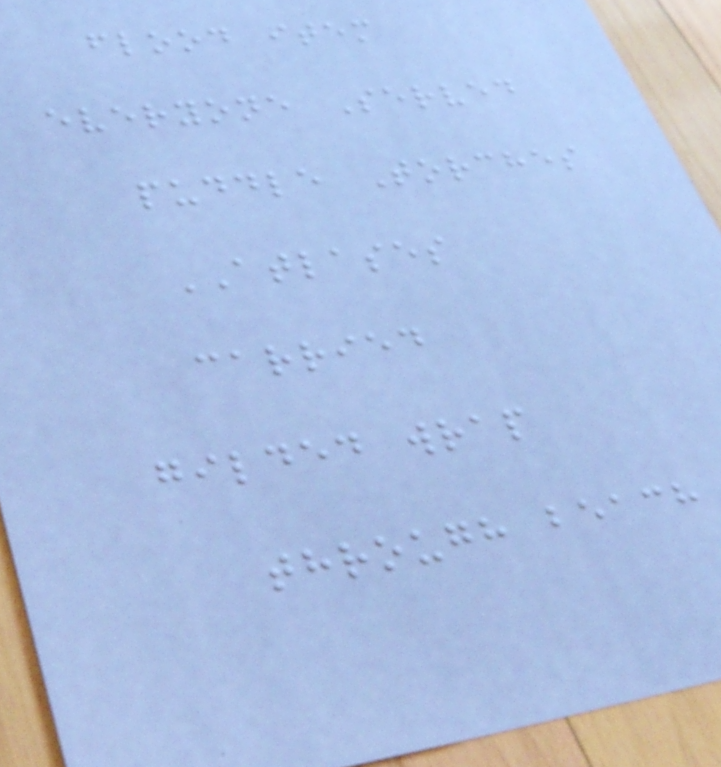flood item
everyone Served
puddle Torches
ATLASES
carried
gilded wrap
through beach
